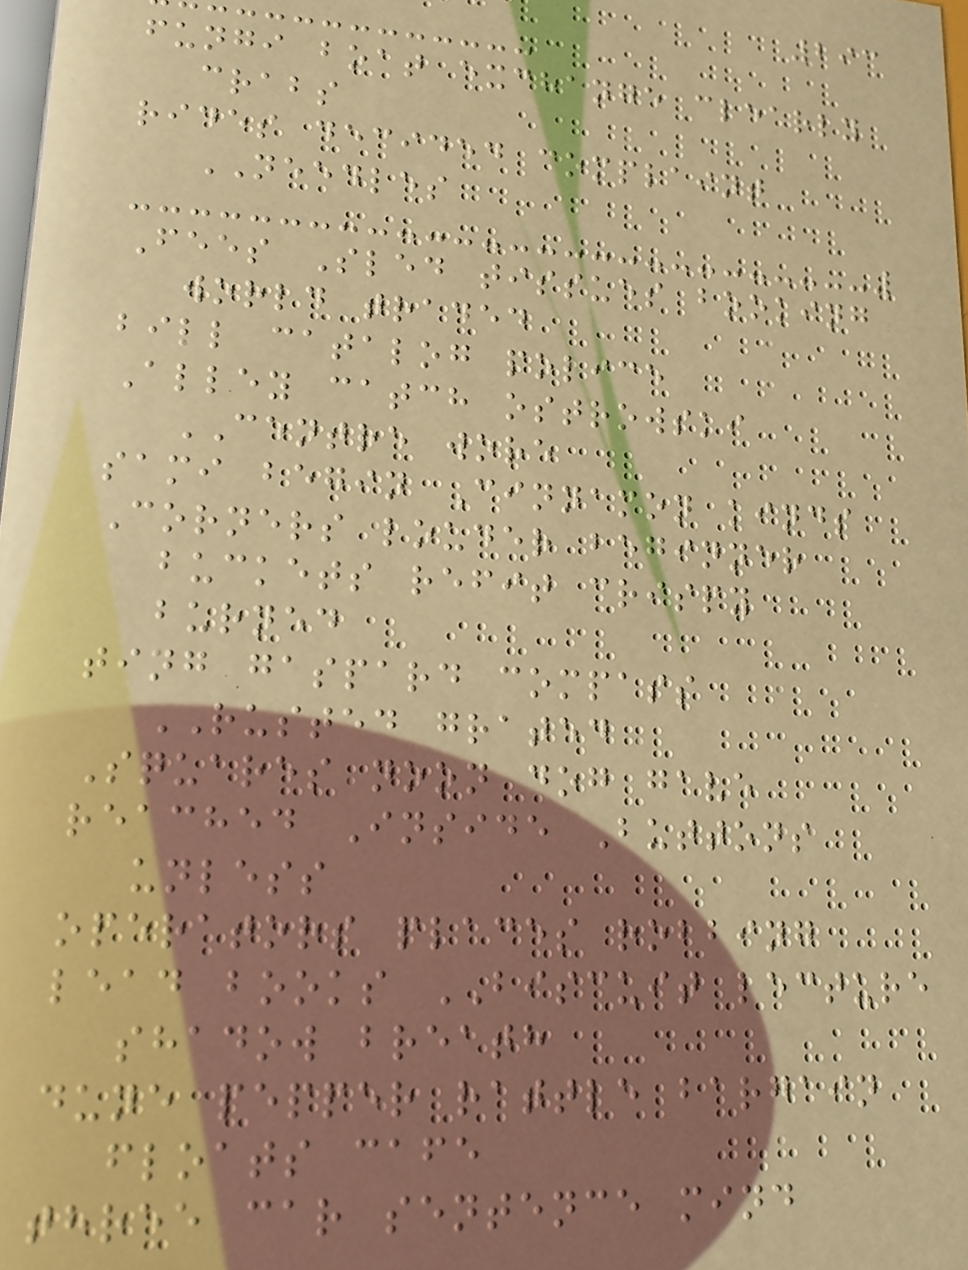293
fungi boat exchange clearly
crabs
rides decided complaint
NEEDLES
Fees Sled tissues booking
world traded
bill catalog police
Alley catch ostrowski
CENTRE wore
sami begin Cinnamon kinds
Corners louder beginner
buckets refit crispy
burned
ting gaspard compass
RUSTED grated
Squares noon dog gave
reached Inside Buttons
unless
operators places robbing
lead books BISCUIT lecture
shadow breath
dune pepper rattle bargain
floats cafe
three car sentence mind
